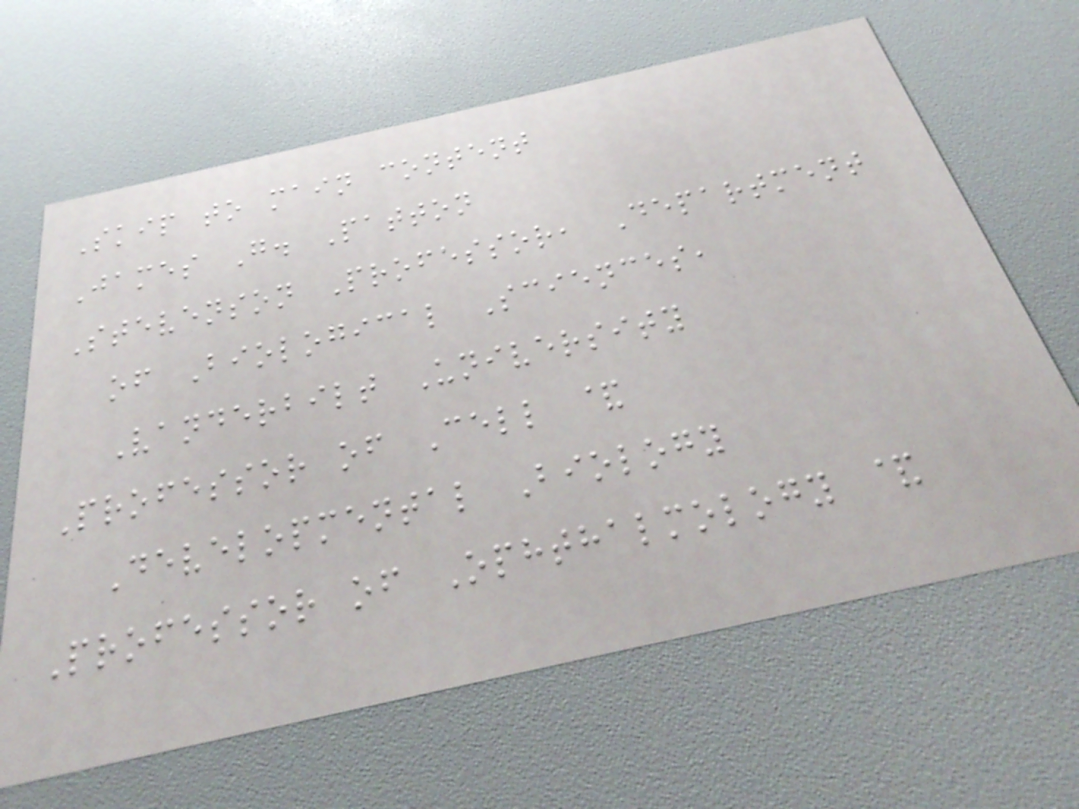Skip to main content
James G. Patton
Stevenson Professor, Department
of Biological Sciences,
Vanderbilt University
Professor of Cell &
Developmental Biology
Professor of Ophthalmology &
